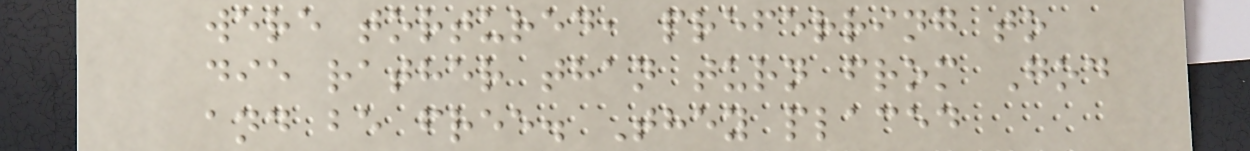were tortured, preferring to
die rather than turn from God
and be free. They placed
